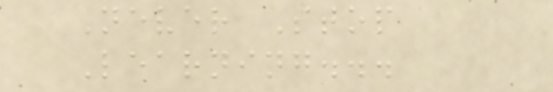Never Stop
Learning...
